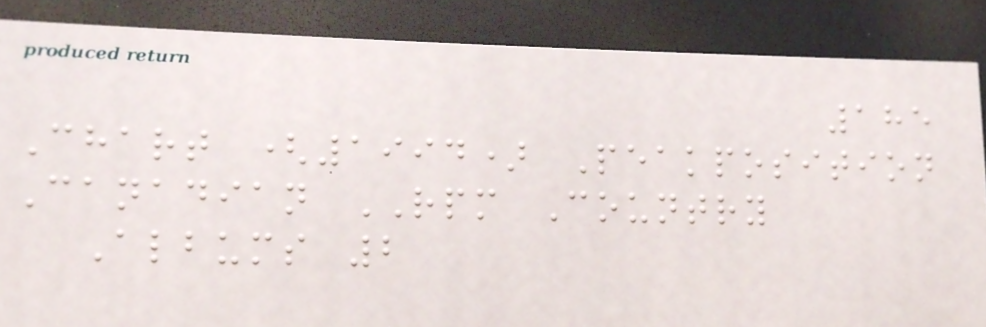185
Chart (1994) Peakposition
Canadian RPM Country
Albums 2
